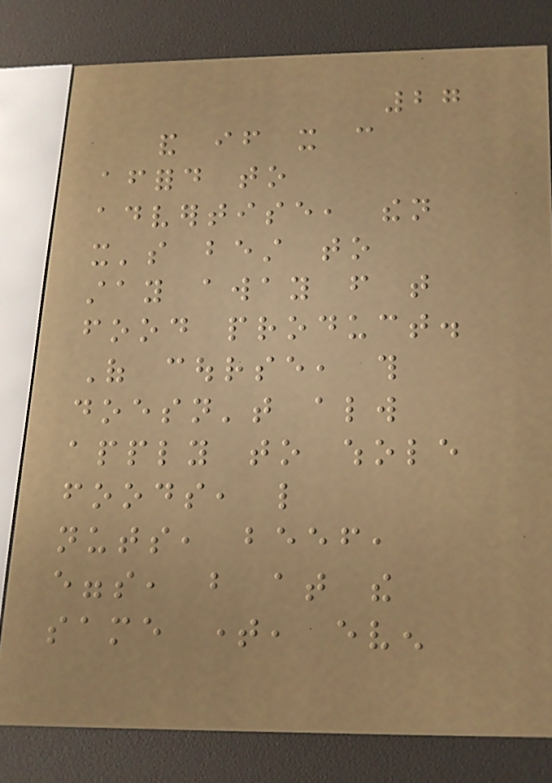27
and if it can
afford to
advertise, then
it's best to
stay away from that
food product.
Of course, this
doesn't always
apply to whole
foods, like
nuts, beef,
eggs, but at the
same time, even
